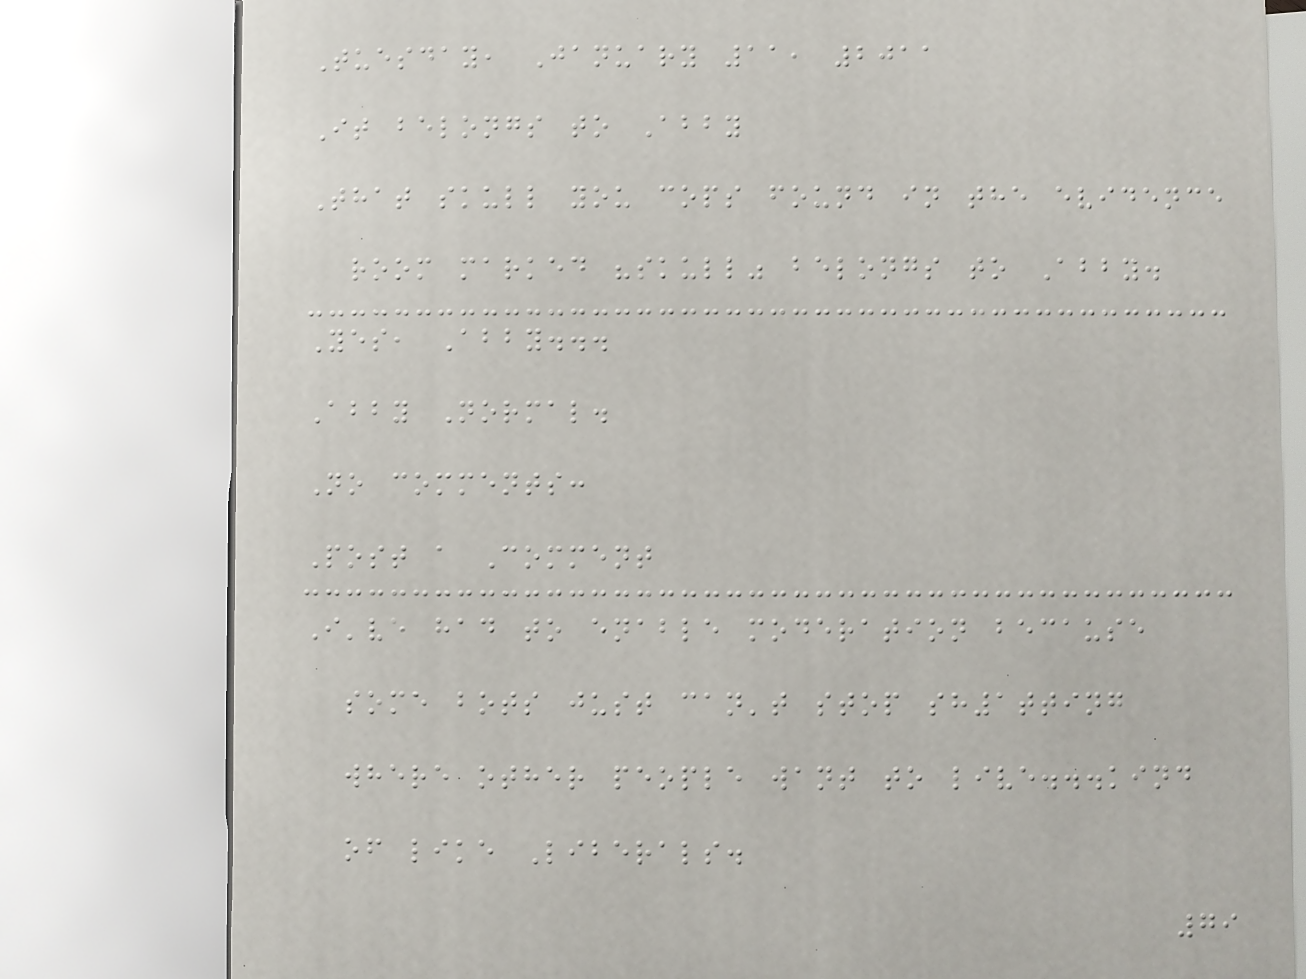Tuesday, January 11, 2011
It belongs to Abby
That skull you cops found in the evidence
room marked "skull" belongs to Abby.
Yes, Abby...
Abby Normal.
No comments:
Post a Comment
I've had to enable moderation because
some bots just can't stop sh1tting
where other people want to live...kind
of like Liberals.
79
